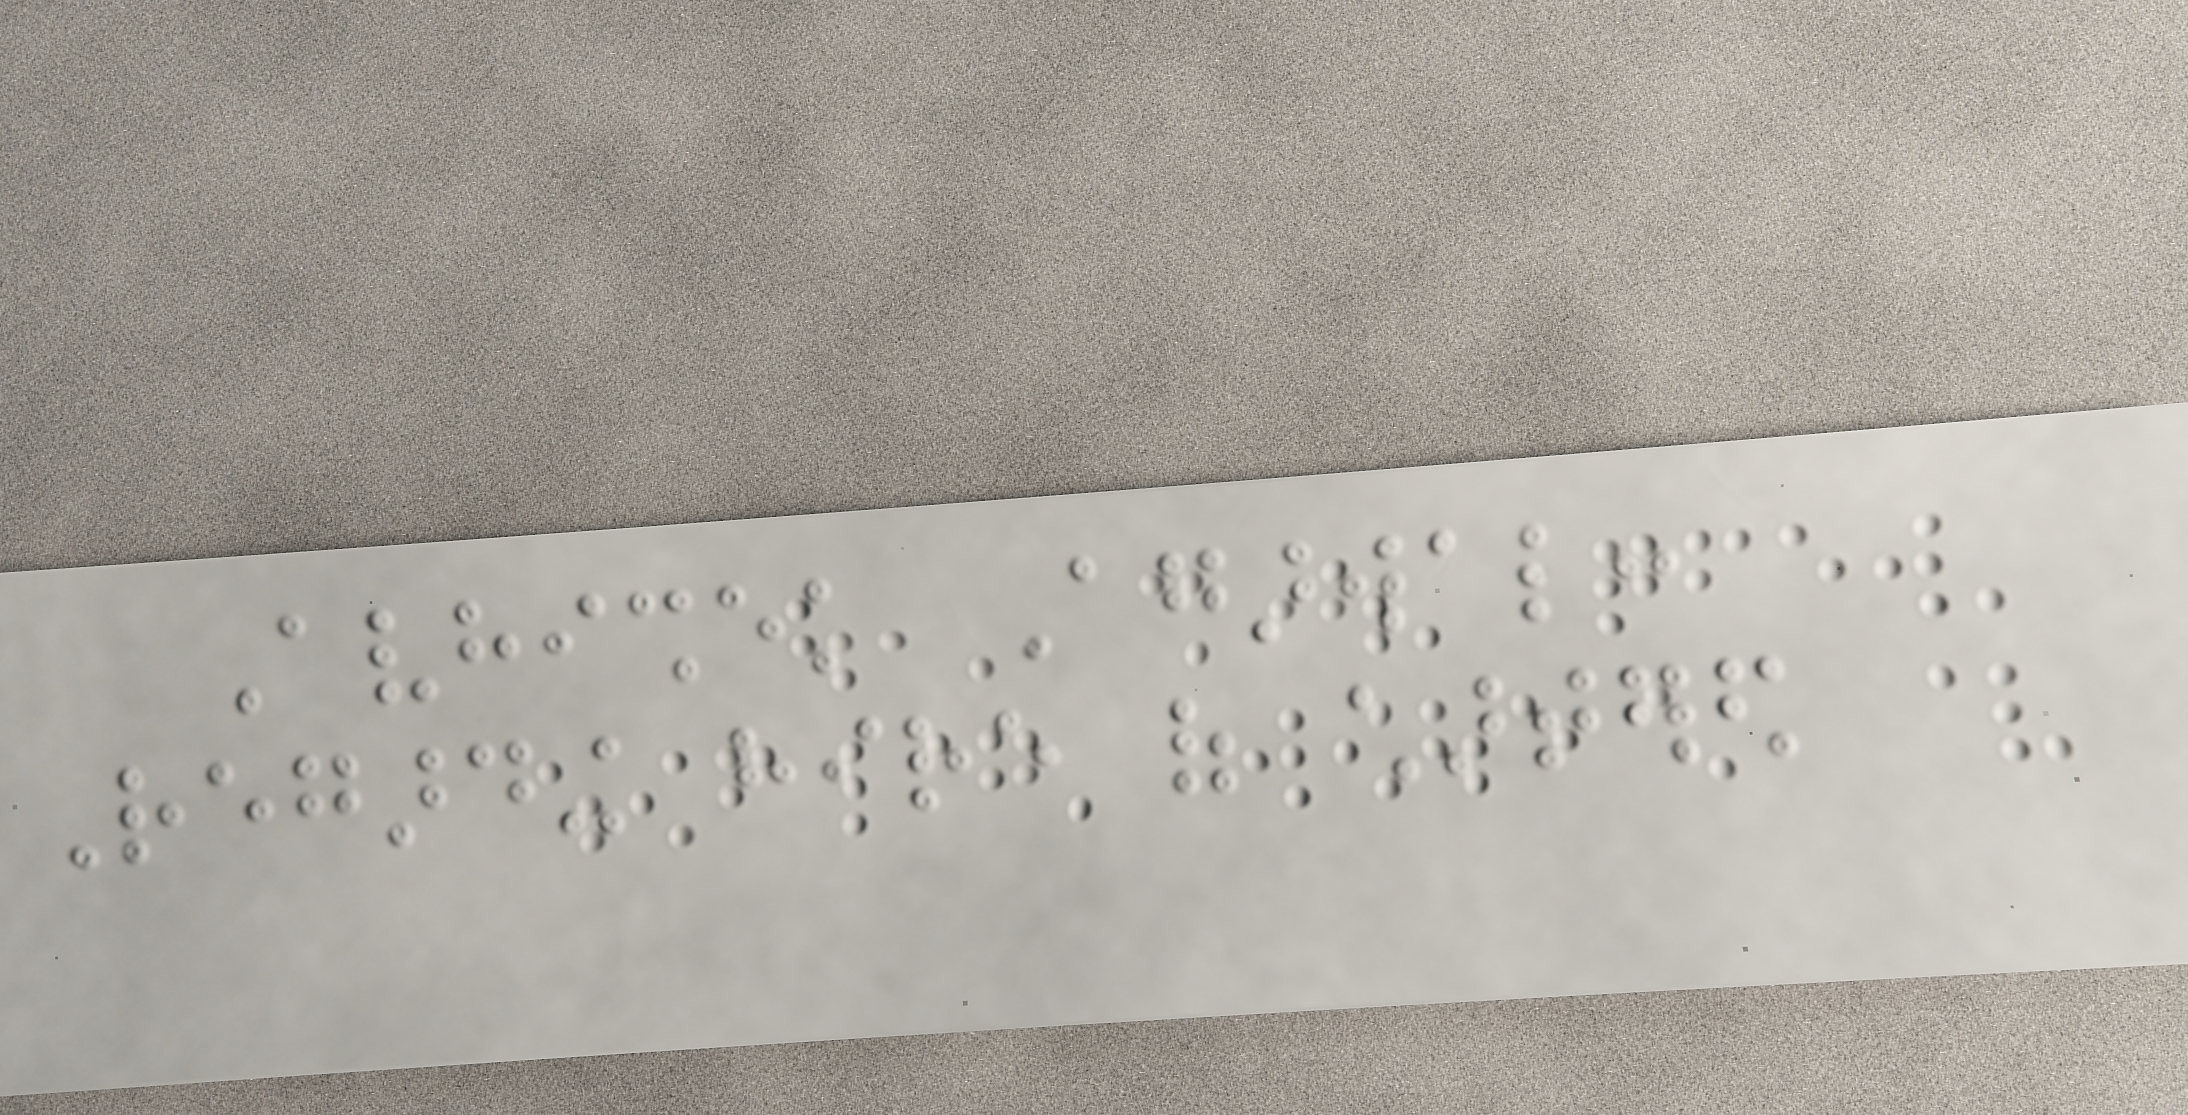Avhishek Agarwal:
Regarding hire of chartered
